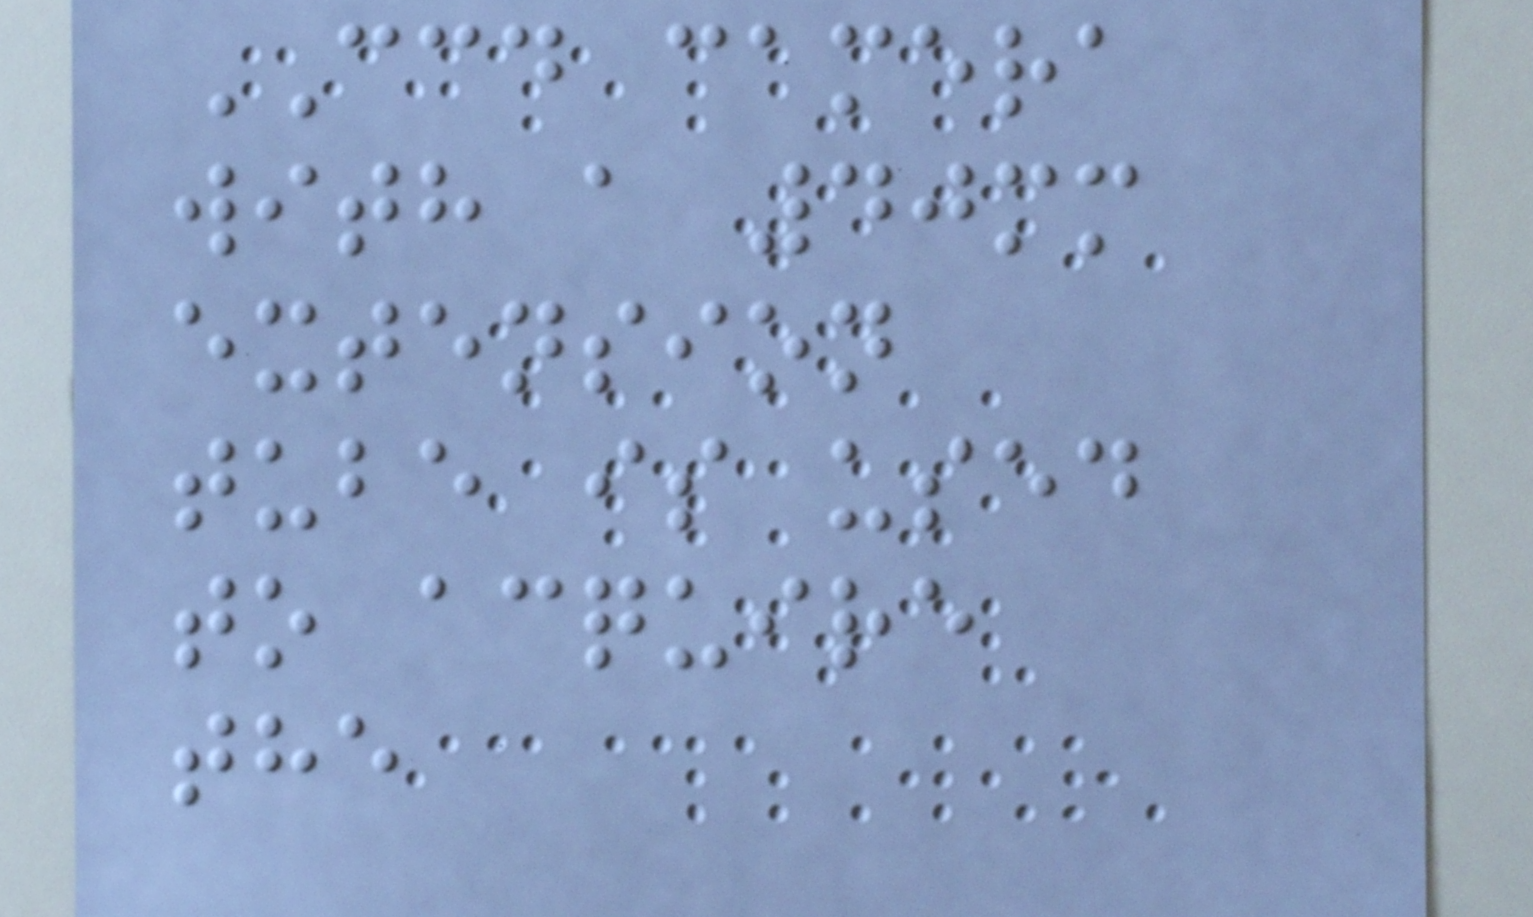CCD camera
with a 40mm
extension
tube is used
to acquire
the
